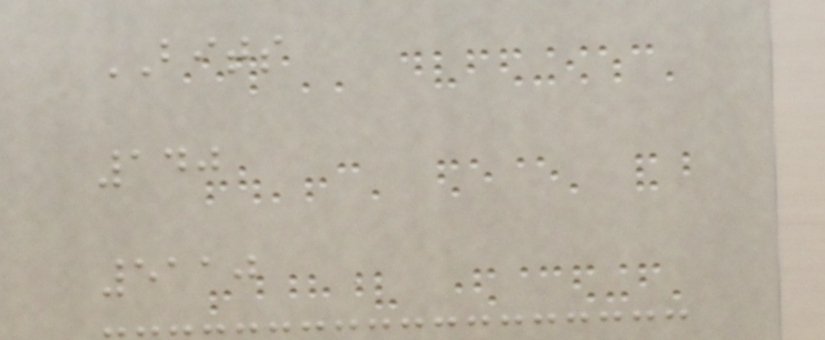BITS
140
5110
